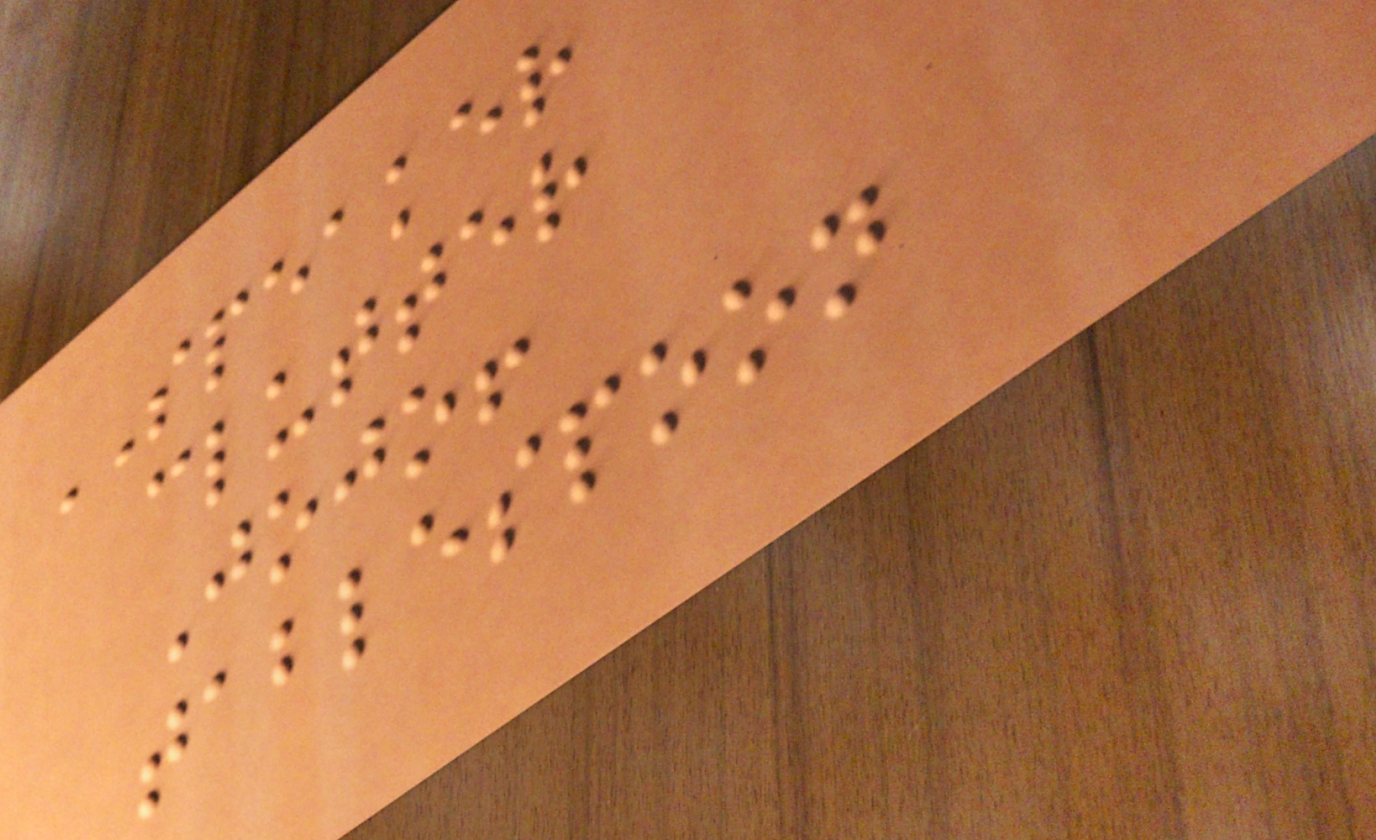SPEAKER
clutter
Jojo!
tablespoon
